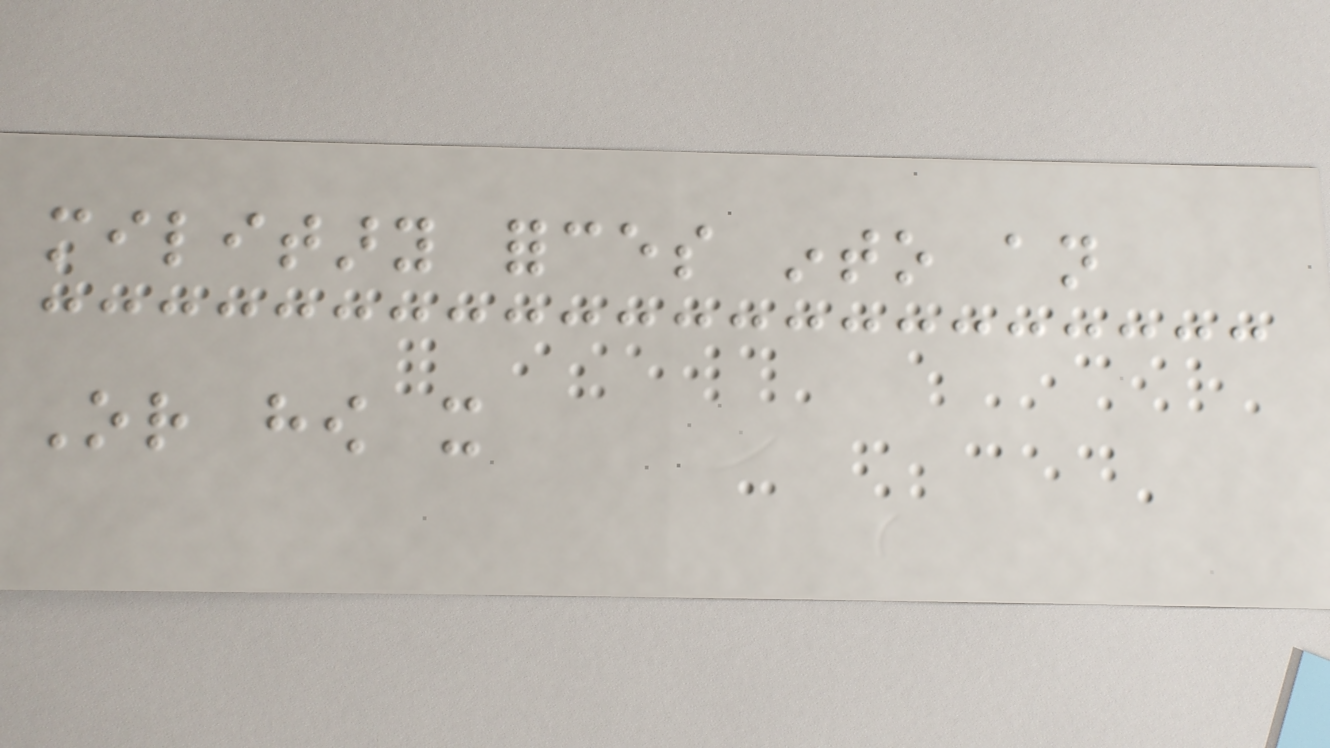military forces into an
Or how it
